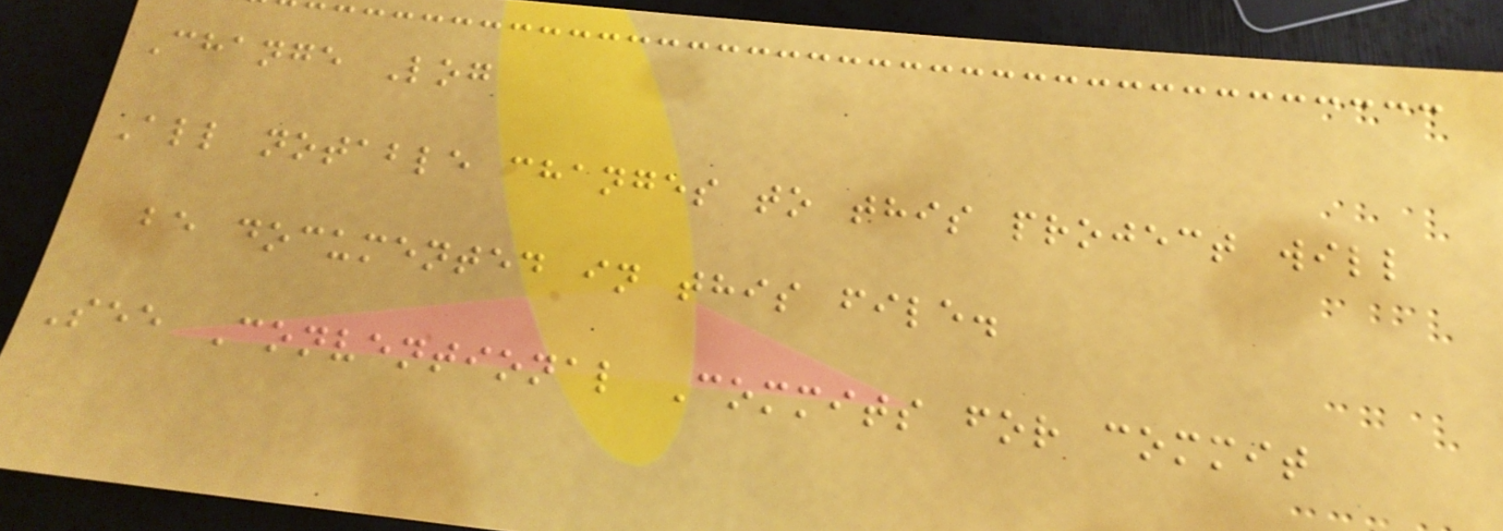Change Log
All notable changes to this project will
be documented in this file.
See Conventional Commits for commit
